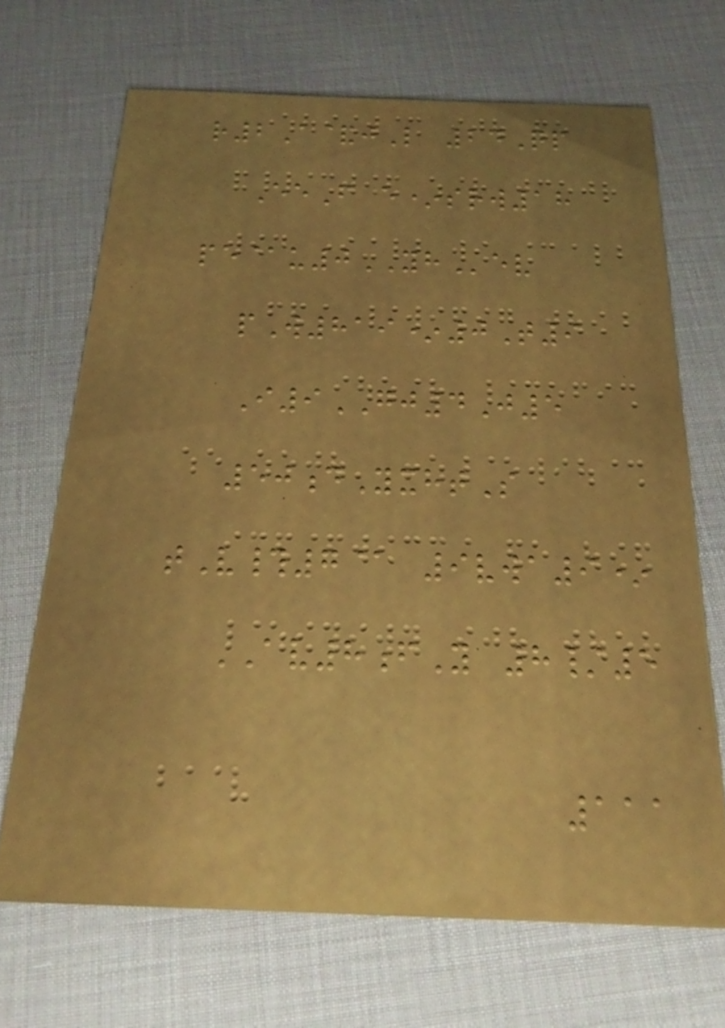r2A&jL 24Qp
EeF e*srw18
pe@u0YHev
pW819*0T9
I9GJ4J5
50dYxhtS
tV#7@ 9vwa9*
AV8fY 8/5
111
